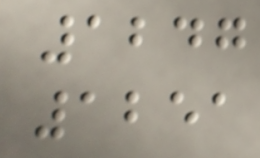1247
1251
